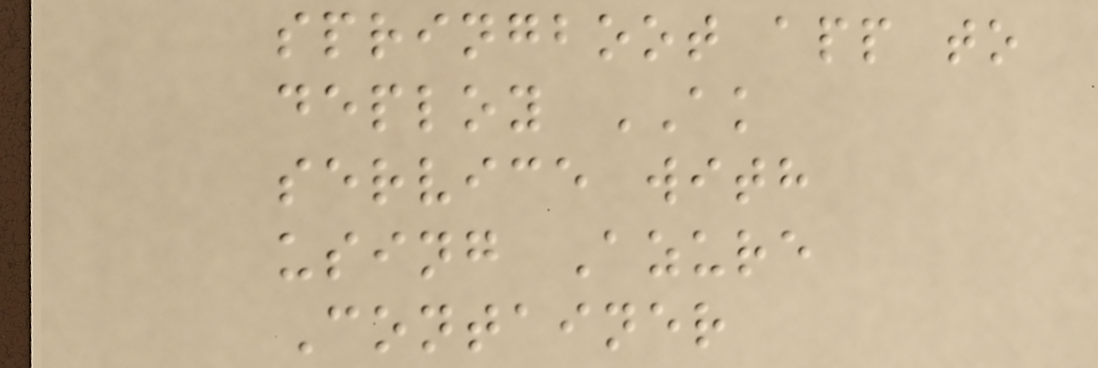springboot app to
deploy AK
service with
using Azure
Container
